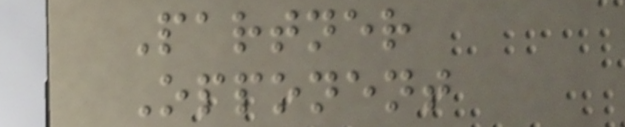Partner
Opponent
